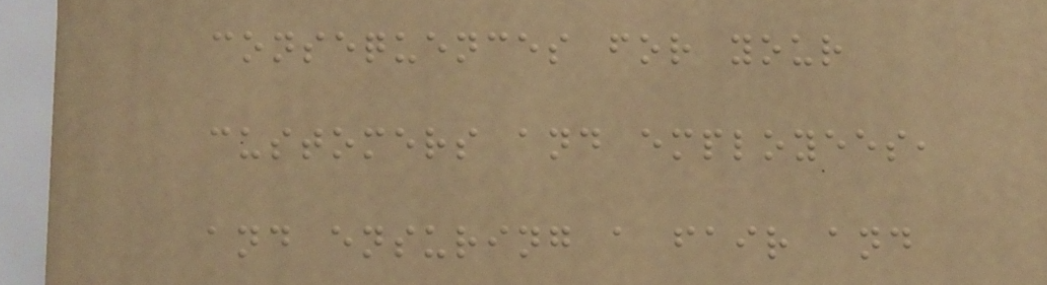consequences for your
customers and employees,
and ensuring a fair and
